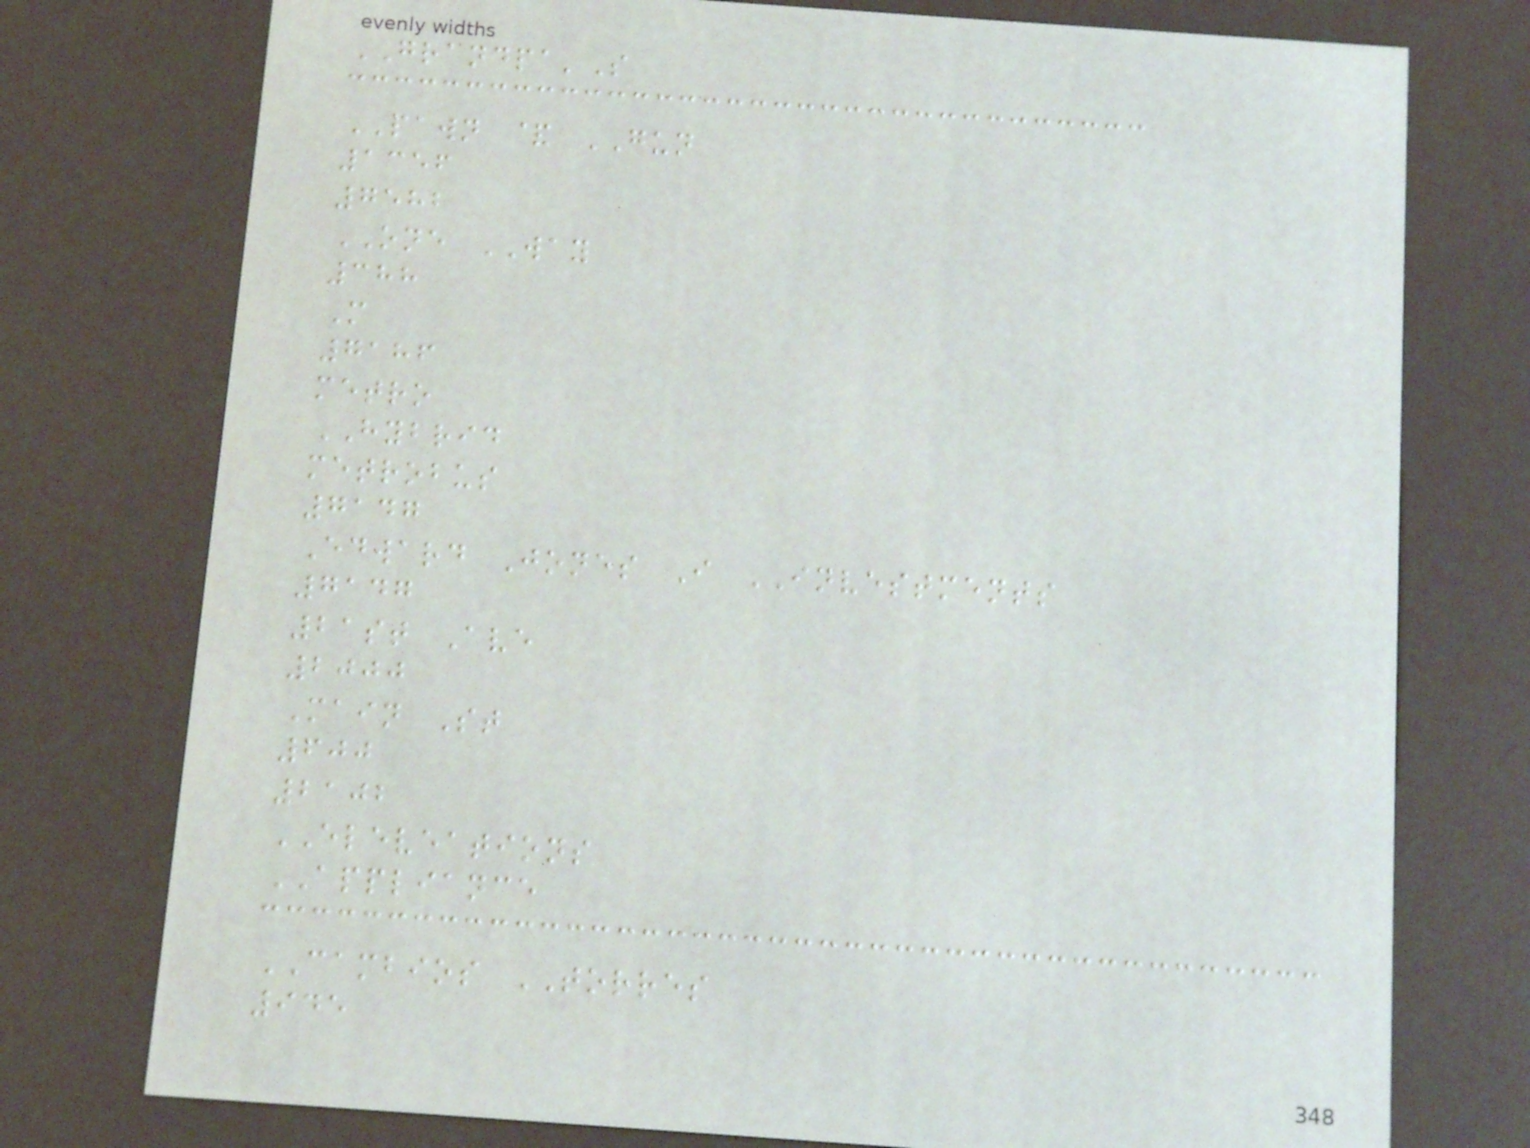GRANDPA'S
PAWN & GUN
1356
7582
ONE WAY
388
M
7186
metro
HYBRID
metrobus
7147
Edward Jones I INVESTMENTS
7147
21st Ave
2000
Main St
600
2102
ELEVEATIONS
APPLIANCE
CAMBIOS TORRES
945
